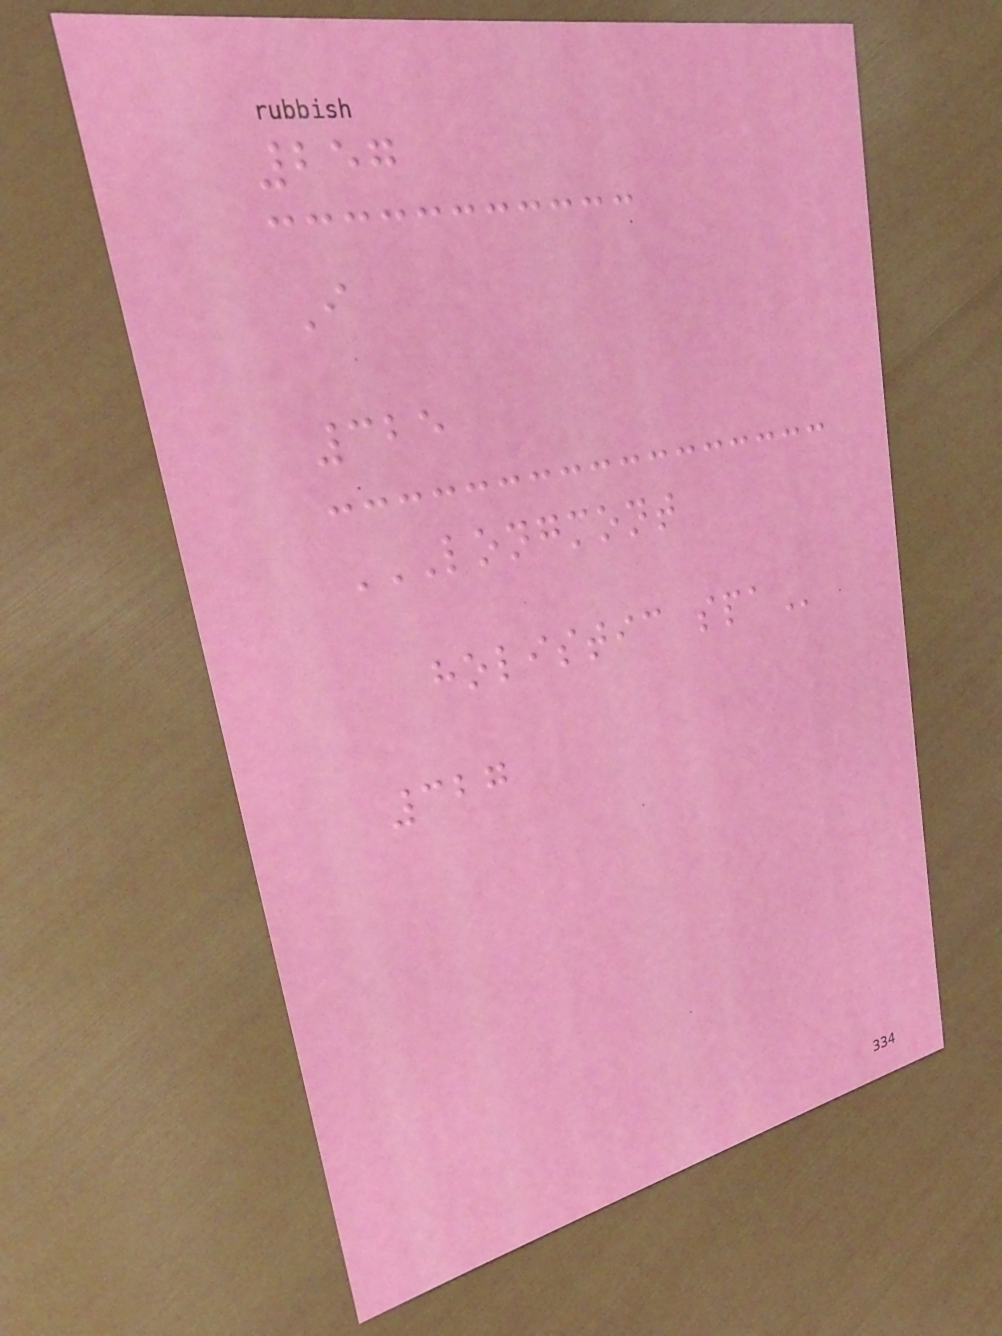257
I
325
LONGMONT
HOLISTIC SPA
327
